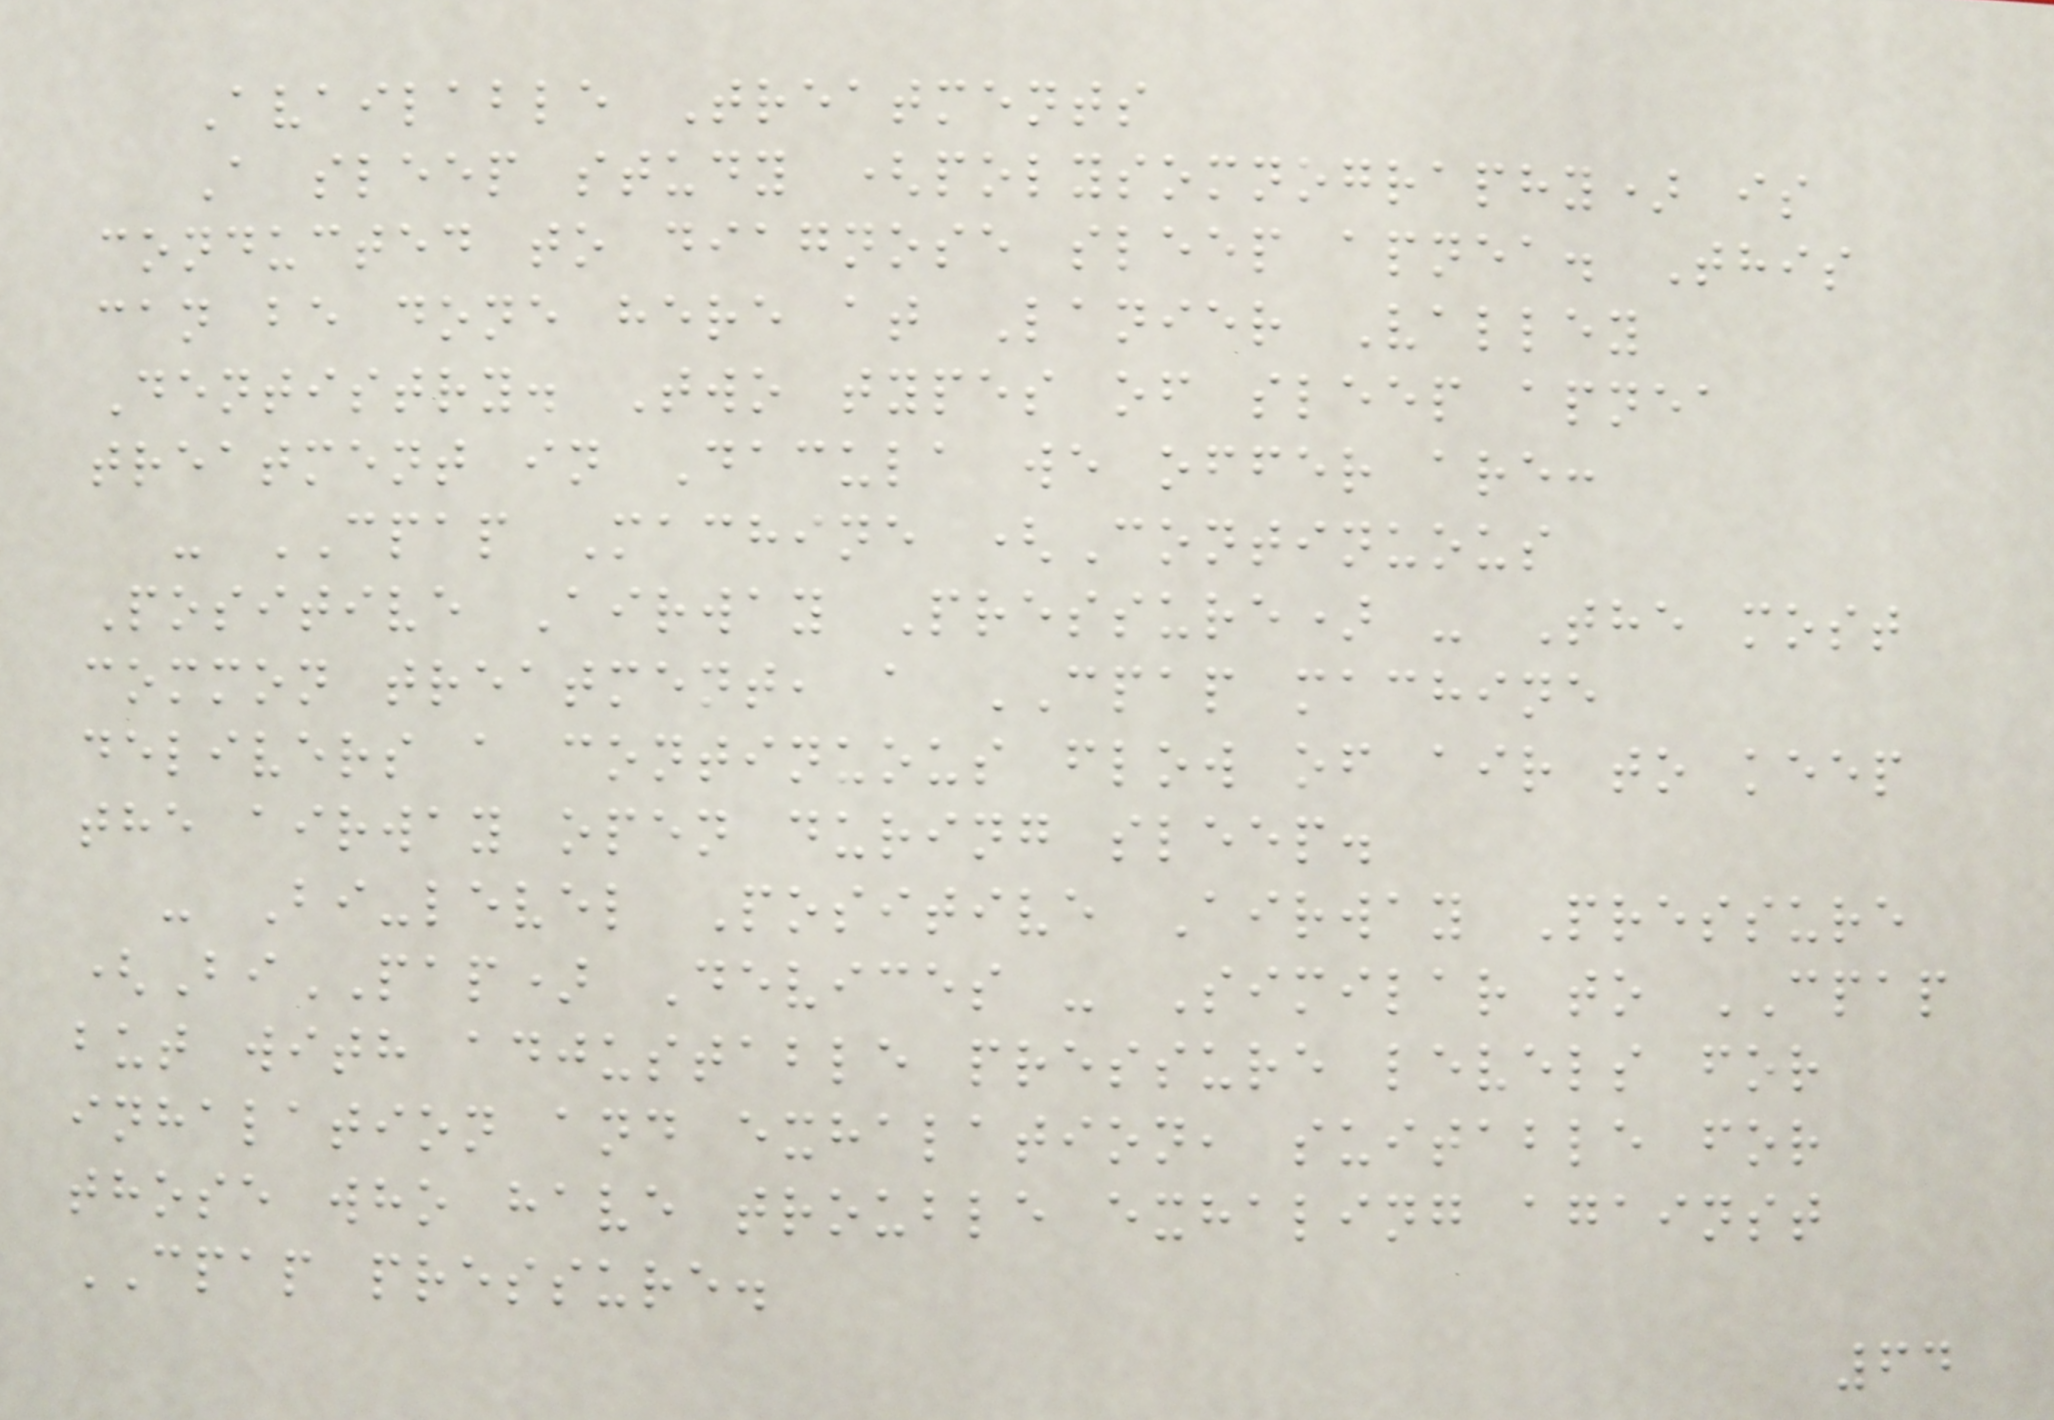Available Treatments
A sleep study (polysomnography) is
conducted to diagnose sleep apnea. This
can be done here at Lanier Valley
Dentistry. Two types of sleep apnea
treatment in Dacula we offer are:
- CPAP Machine (Continuous
Positive Airway Pressure) - The most
common treatment, a CPAP machine
delivers a continuous flow of air to keep
the airway open during sleep.
- Bi-level Positive Airway Pressure
(BiPAP) Devices - Similar to CPAP
but with adjustable pressure levels for
inhalation and exhalation, suitable for
those who have trouble exhaling against
CPAP pressure.
64
